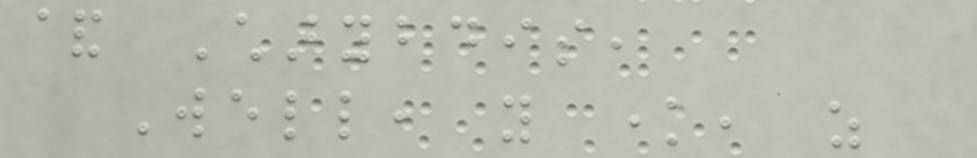& Charybdis,
Well, you know, as
